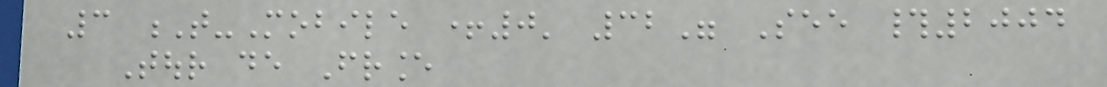3 T-Mobile +0' 32" See #2004
Tour de France
